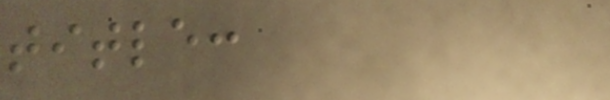title:
